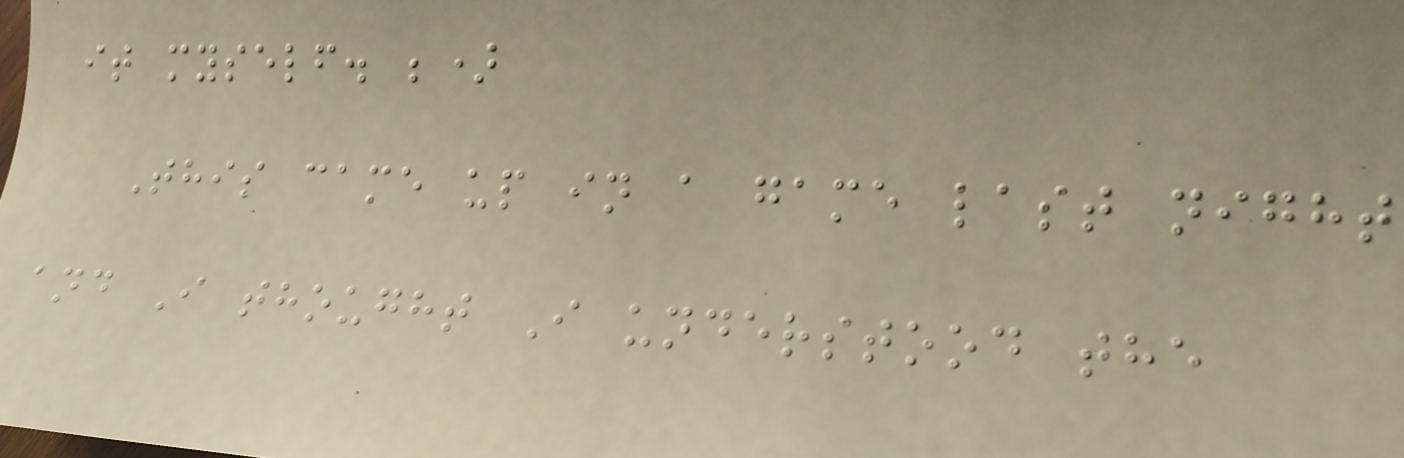it myself. ;)
This came up in a game last night
and I thought I understood the
